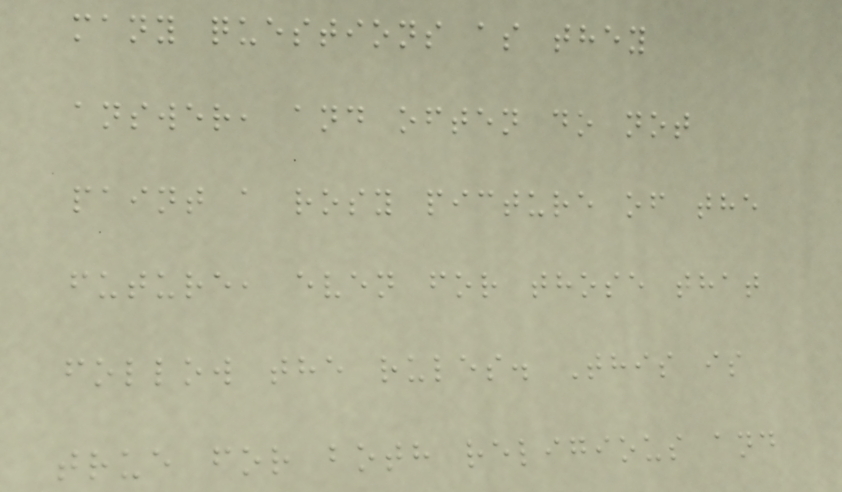many questions as they
answer, and often do not
paint a rosy picture of the
future, even for those that
follow the rules. This is
true for both religious and
